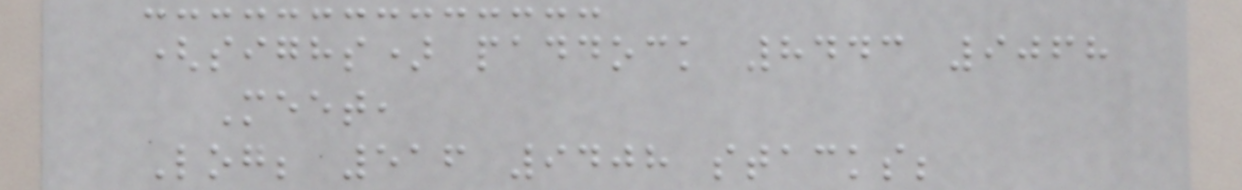(sighs) paddock 8443 9068
Meet,
Log; 516 9408 stacks;
